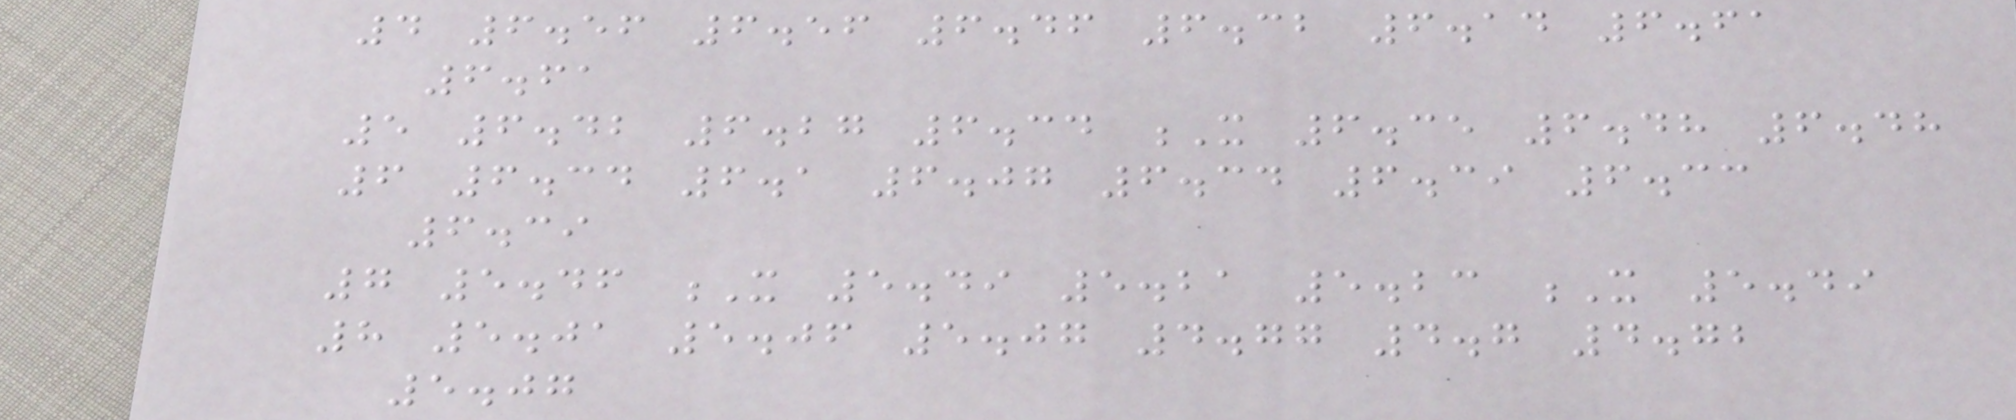4 6.56 6.56 6.46 6.32 6.14 6.61
6.61
5 6.42 6.27 6.34 X 6.35 6.48 6.48
6 6.34 6.1 6.07 6.34 6.39 6.33
6.39
7 5.46 X 5.49 5.21 5.23 X 5.49
8 5.01 5.06 5.07 4.77 4.7 4.72
5.07
